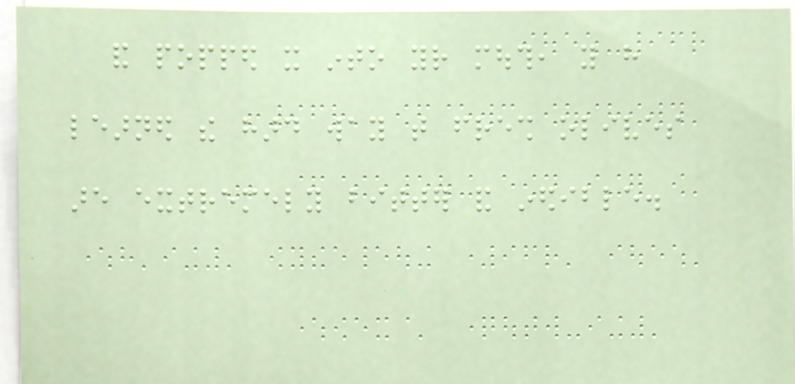and popped it into your mouth, you have
learned the hard way that fresh olives
are extremely bitter and inedible.
